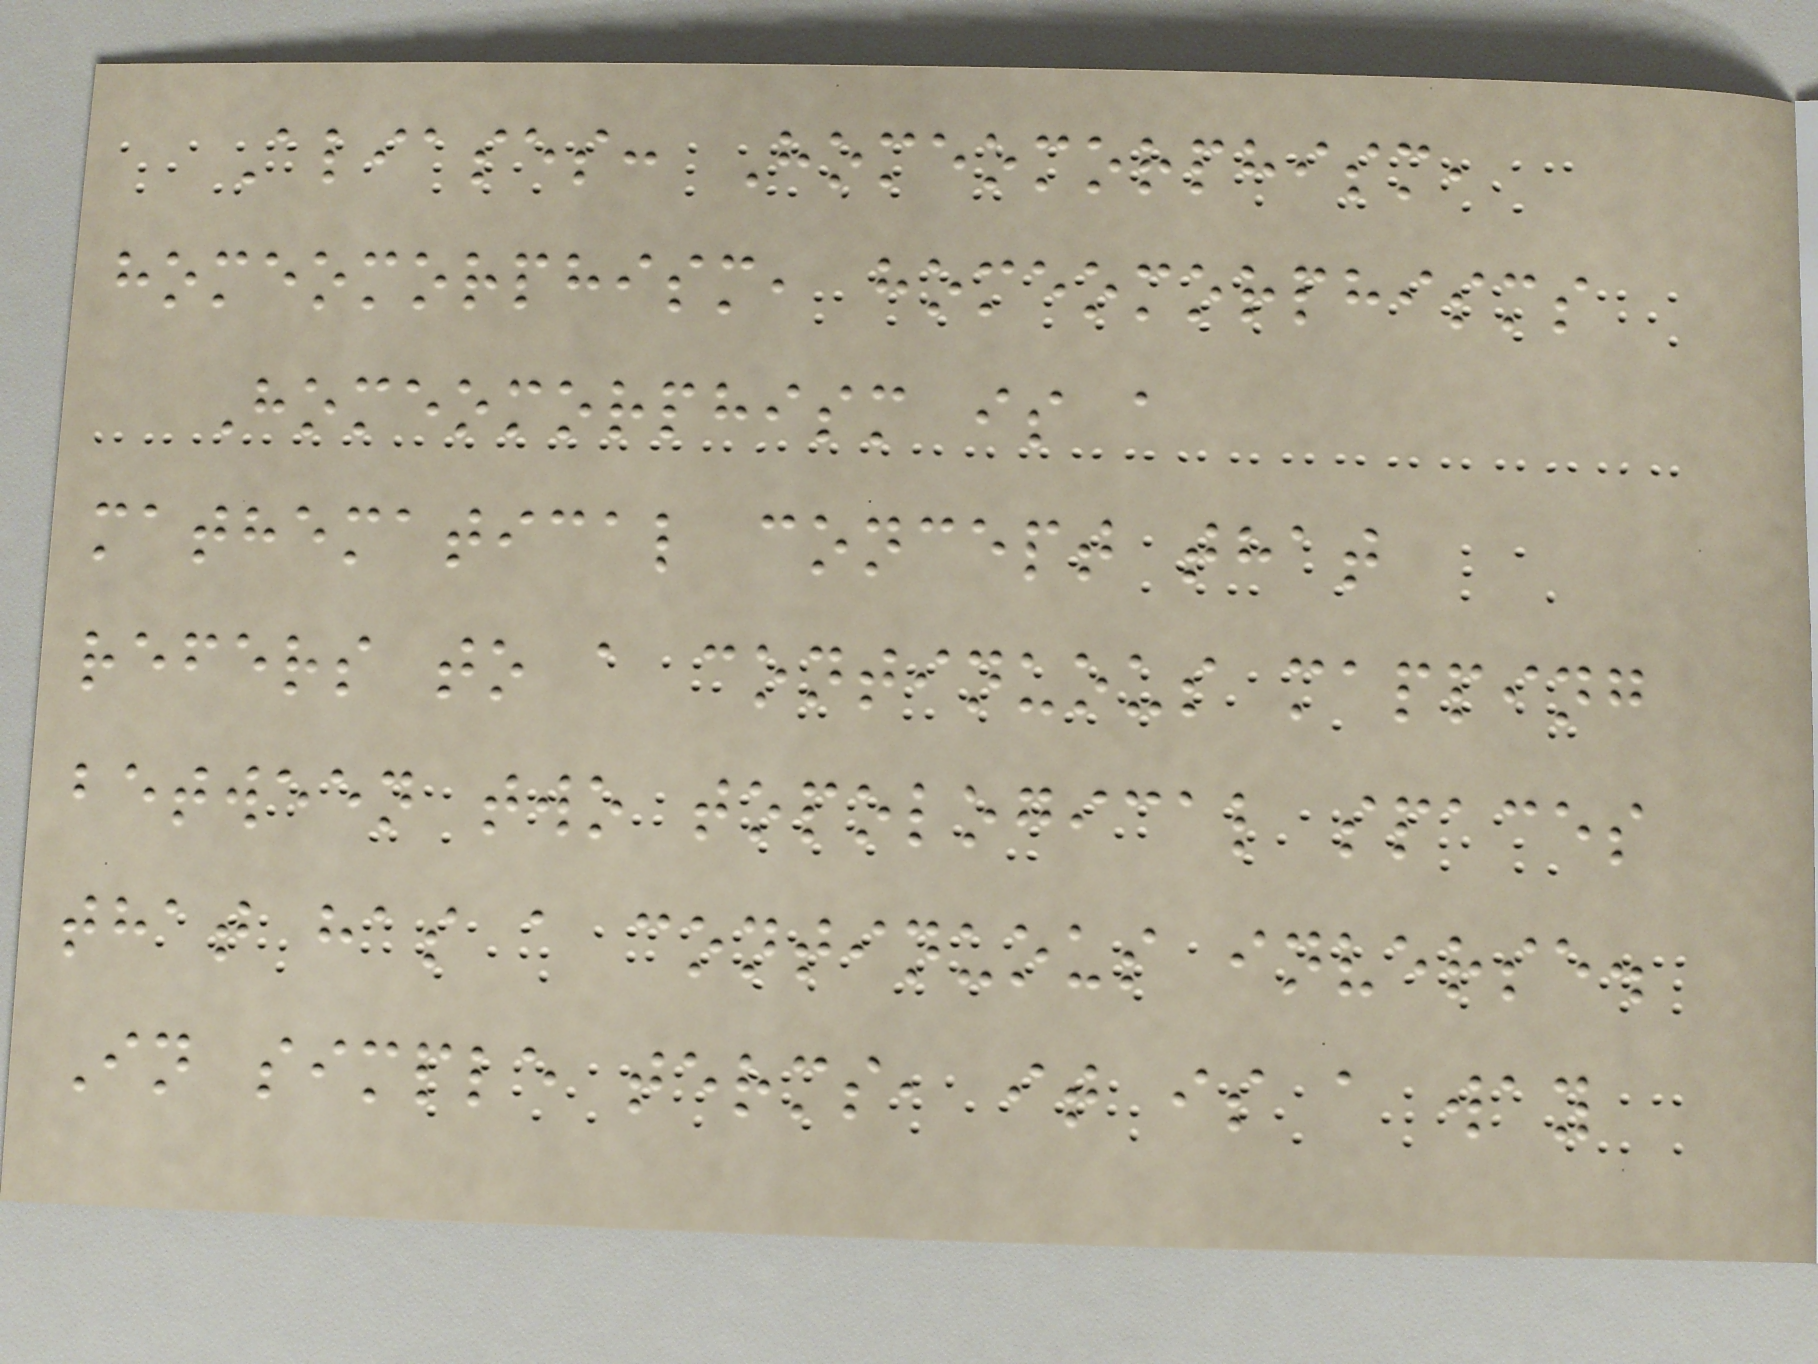Aliases: Homeomorphism,
homeomorphism, homeomorphisms
Homeomorphism is a
mathematical concept that
refers to a continuous mapping
between two topological spaces
that has a continuous inverse.
In simple terms, it is a way
